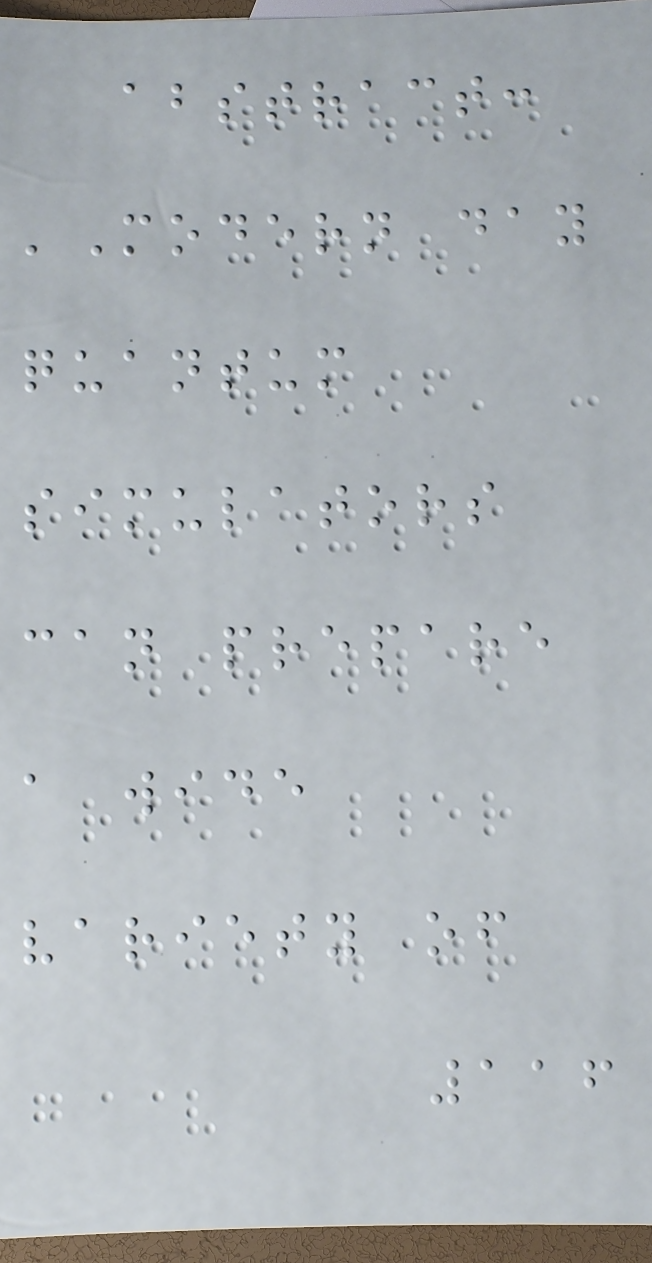abstract:
'Modern day
quantum
simulators
can prepare
a wide
variety of
116
